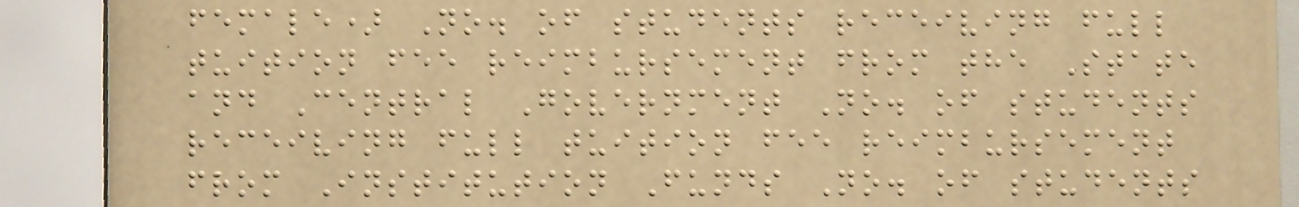female) No. of students receiving full
tuition fee reimbursement from the State
and Central Government No. of students
receiving full tuition fee reimbursement
from Institution Funds No. of students
